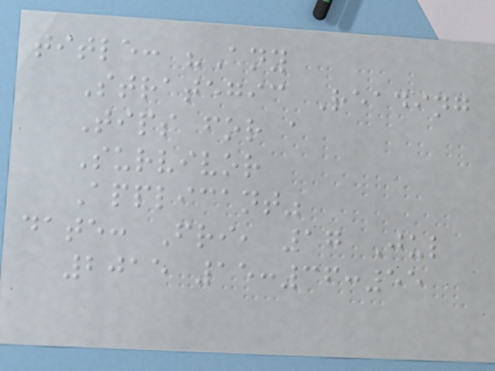title: "Any
Strategic Reading
Tips for a
Survivor
Applicant"
date: Fri, 17 Jul
2015 15:36:55
